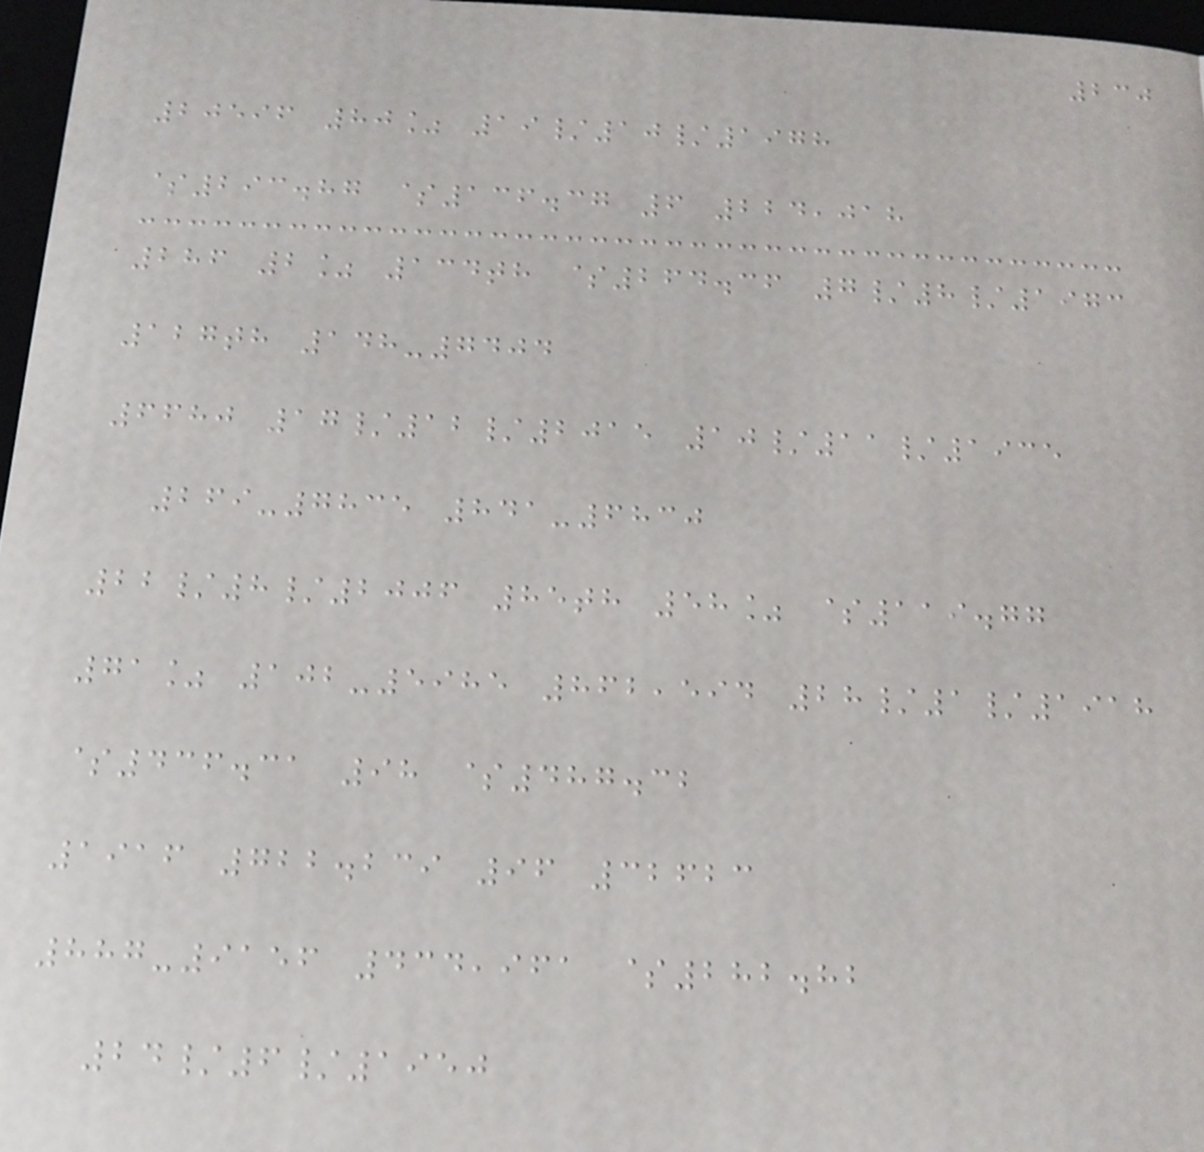230
20596 80% 19/10/1978
$293.87 $136.37 6 224,018
286 2% 134th $264.36 7/8/1973
127th 148-7404
6680 17/12/2015 10/11/1935
269-7835 841-6830
22/8/2006 85th 58% $119.77
71% 102-5985 862,594 28/1/1918
$436.31 98 $487.32
1916 722.239 96 32623
887-9156 434,961 $282.82
24/6/1950
